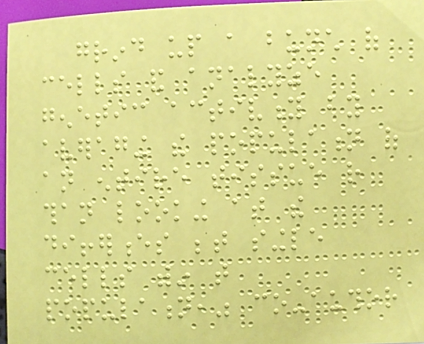grind up a bunch of
cells and analyze
genetic activity by
averaging the population of
an entire tissue rather
than looking at the
differences between single
cells within that
population," co-author
